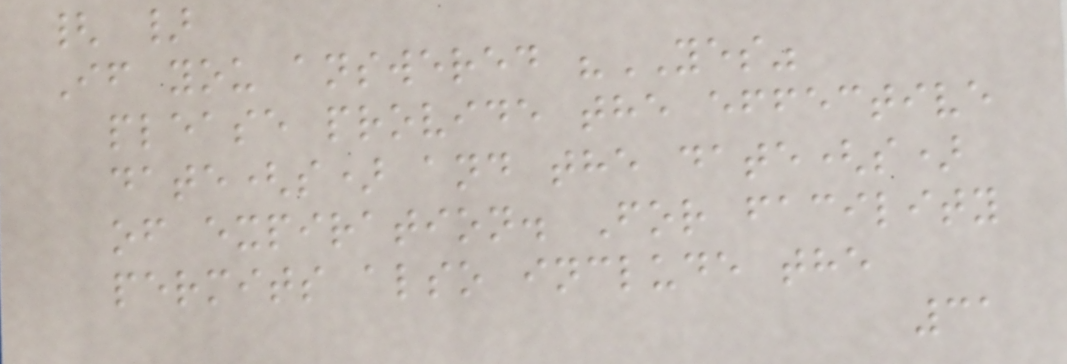{ }
If you answered "YES"
please provide the effective
date(s) and the date(s)
of expiration. For facility
permits also include the
31
